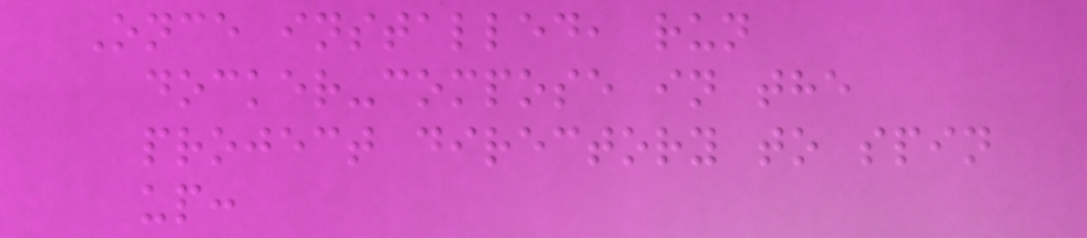Once installed, run
docker-compose in the
project directory to spin
up:
